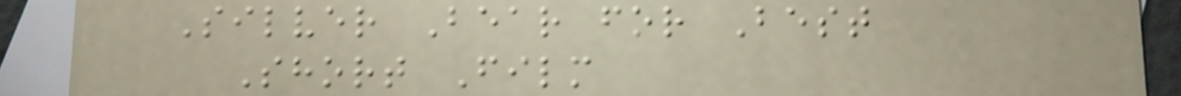Silver Bear for Best
Short Film
